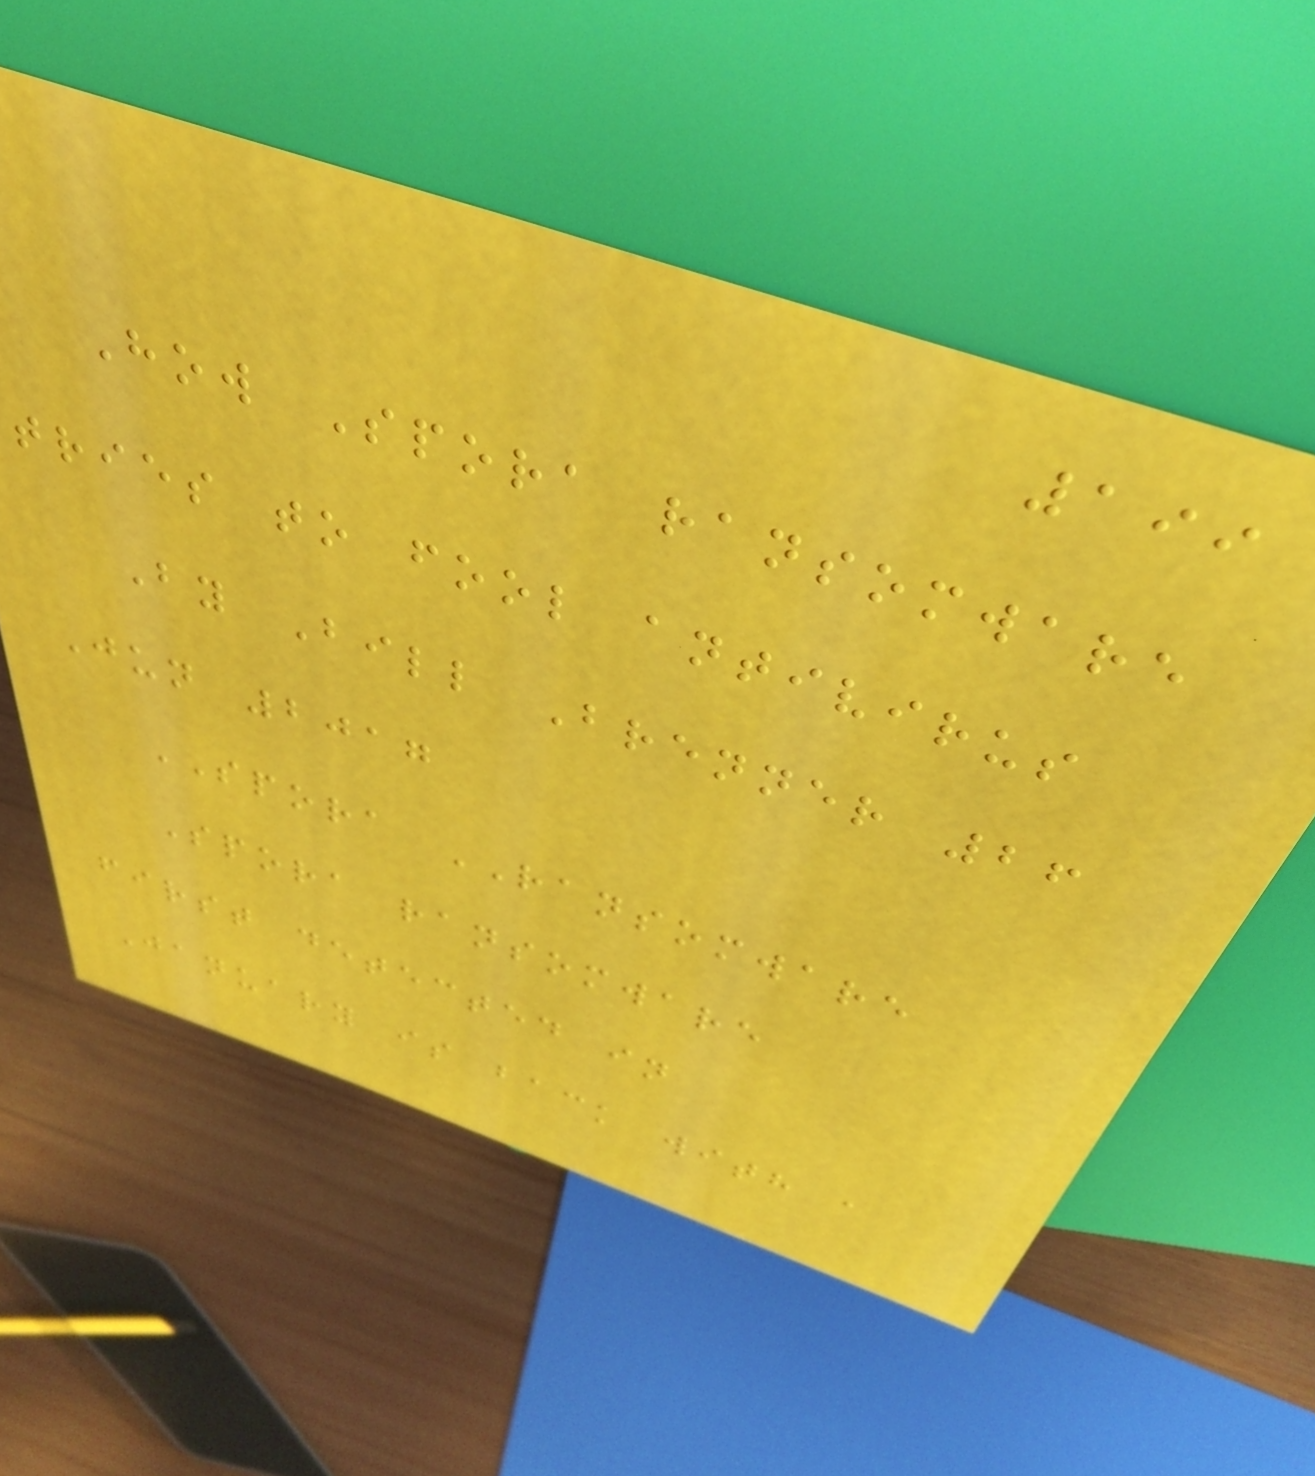199
How Spora ransomware
tries to fool antivirus
By Bill Brenner 26
Jun 2017
SPORA RANSOMWARE
Spora ransomware
first detected in
January is back with a
